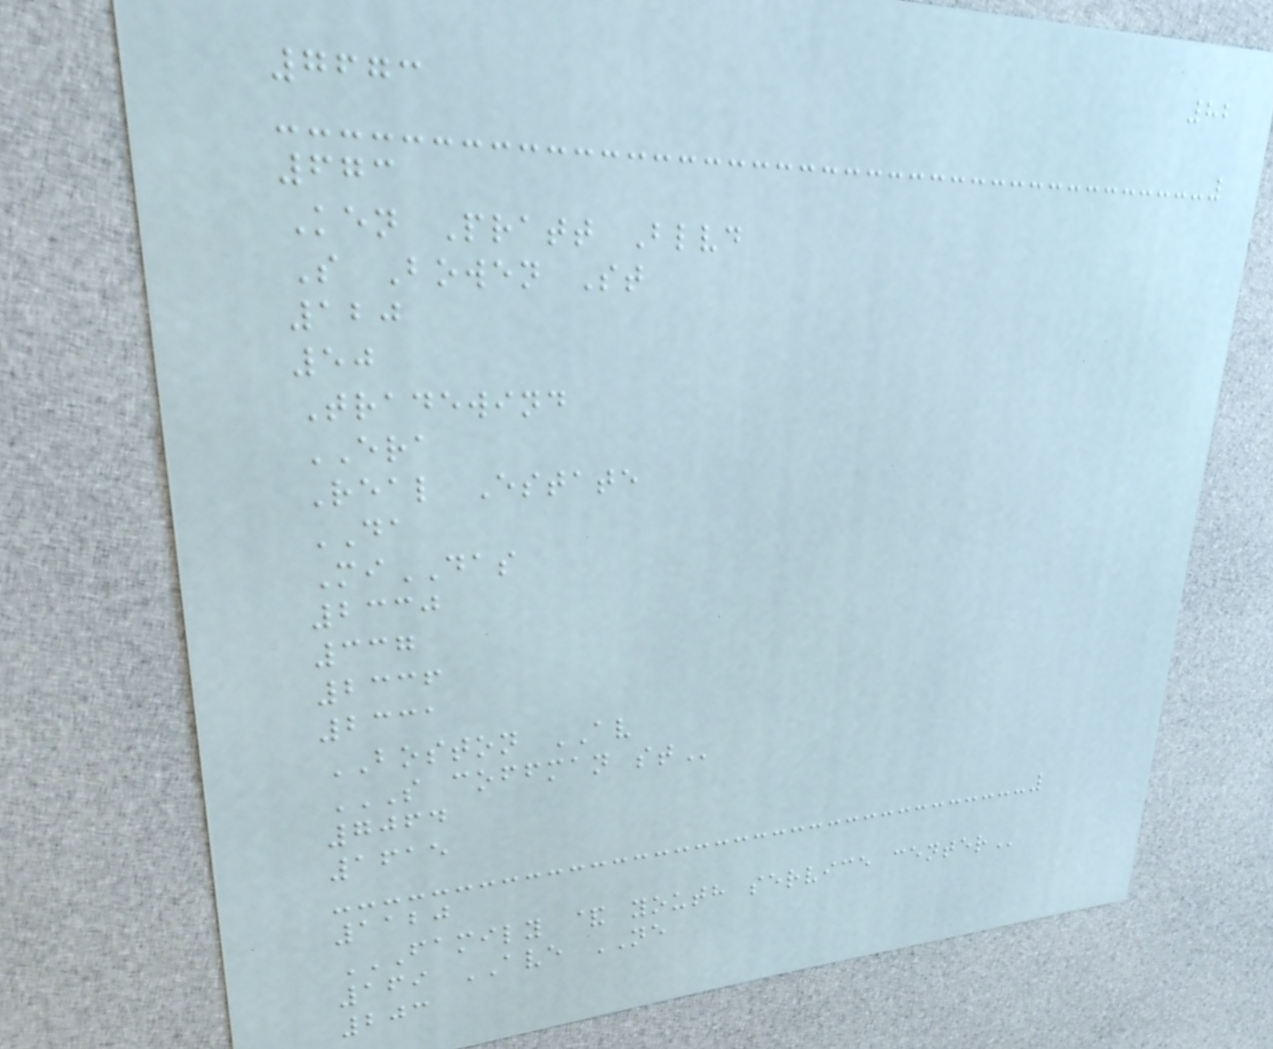82
7673
673
Ken Pratt Blvd
S Bowen St
120
50
Tradewind
ERA
Real Estate
DA
MiDAS
2330
337
2336
2331
BOSTON AV
S COFFMAN ST
7064
1615
1120
FAMILY & YOUTH SERVICE CENTER
169 AVE NE
203
